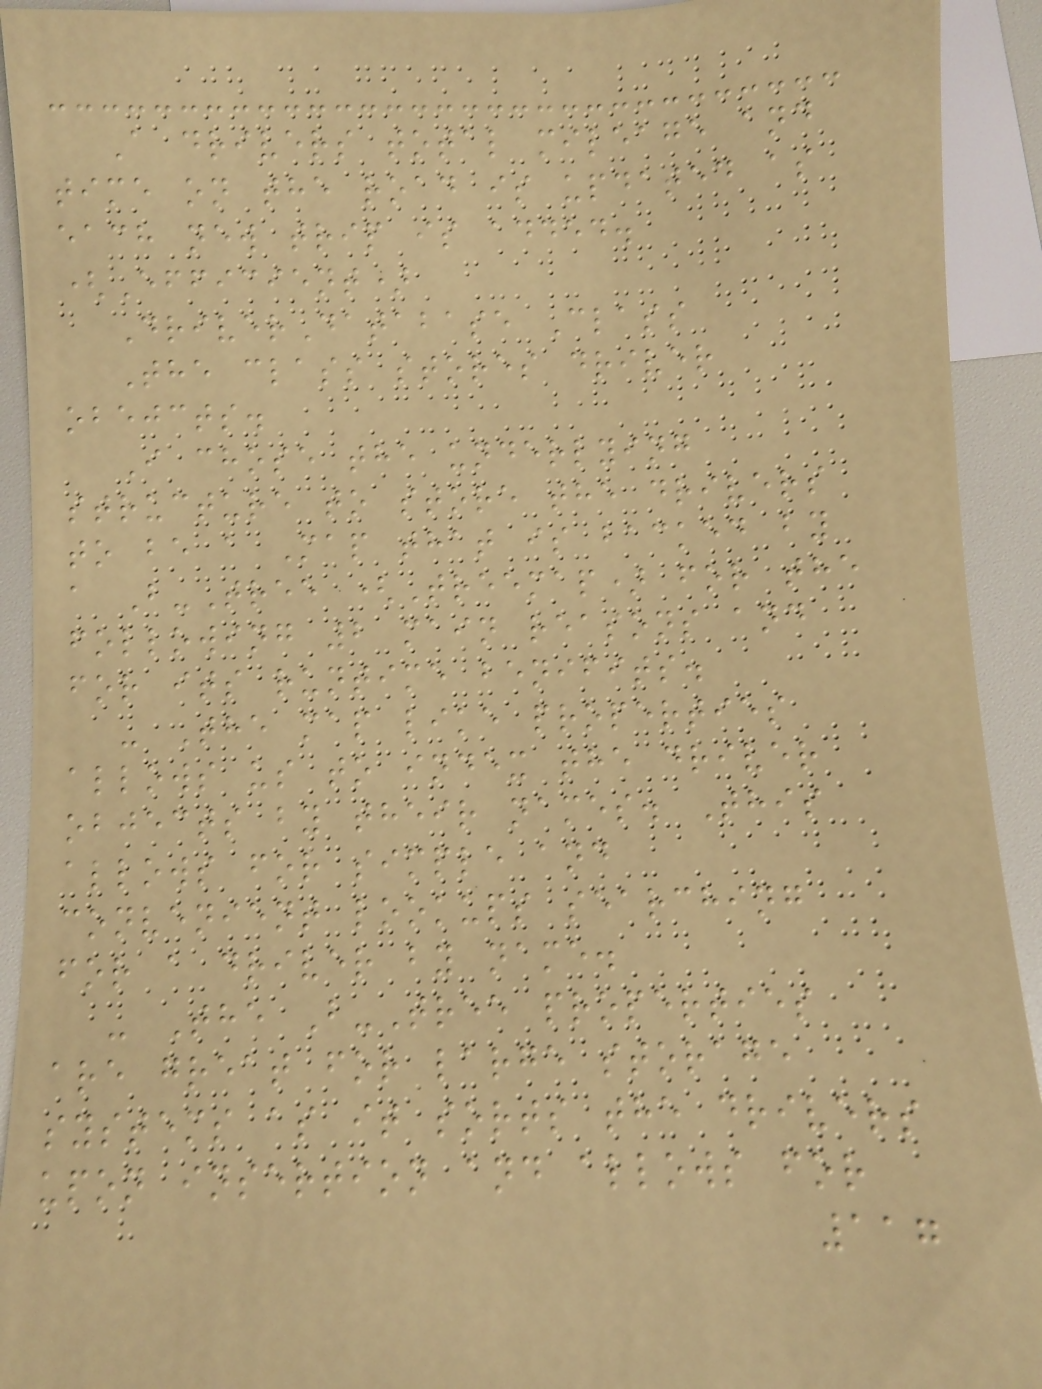A drivers total mileage and
time on the road is updated as
each new trip is added.
(Efficient)
DriverDatabase Class
The class stores driver
obejcts.
I chose the underlying
structure to store the drivers
to be a Map that is backed by
a B-Tree (Treemap) for the
following 2 main reasons and
for its runtime benifits.
- The map like properties
allows us to index the driver
objects by their names. This
allows for simple and
convenient lookups searching
for a driver by name.
- The B-Tree properties
are great for large storage
systems as it sorts the drivers
upon insertion and allows for
117
